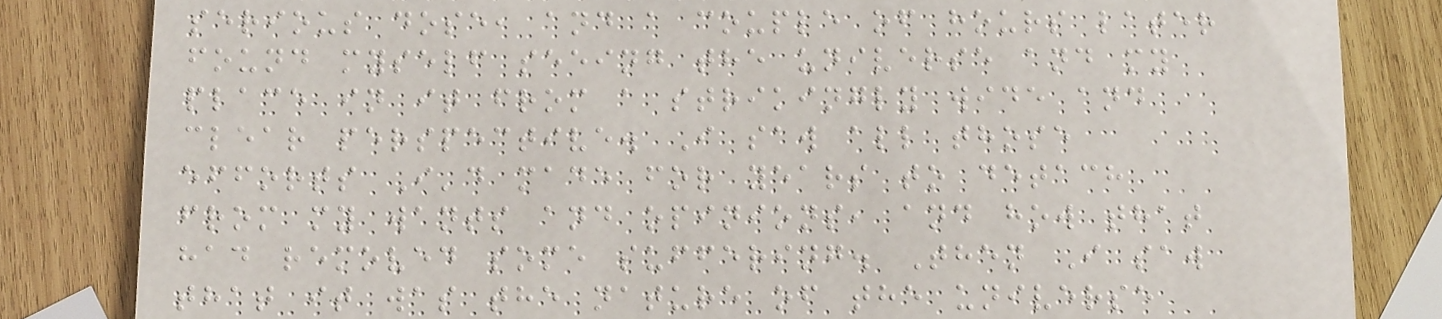serious dose, and a couple of hours later
found myself seeing the universe and my
place in it from a strikingly wide and
clear perspective. I saw all those
efforts I'd made for years to detach
from my wants and opinions, and how that
had removed some suffering. Then I saw
that it was the nature of the universe
